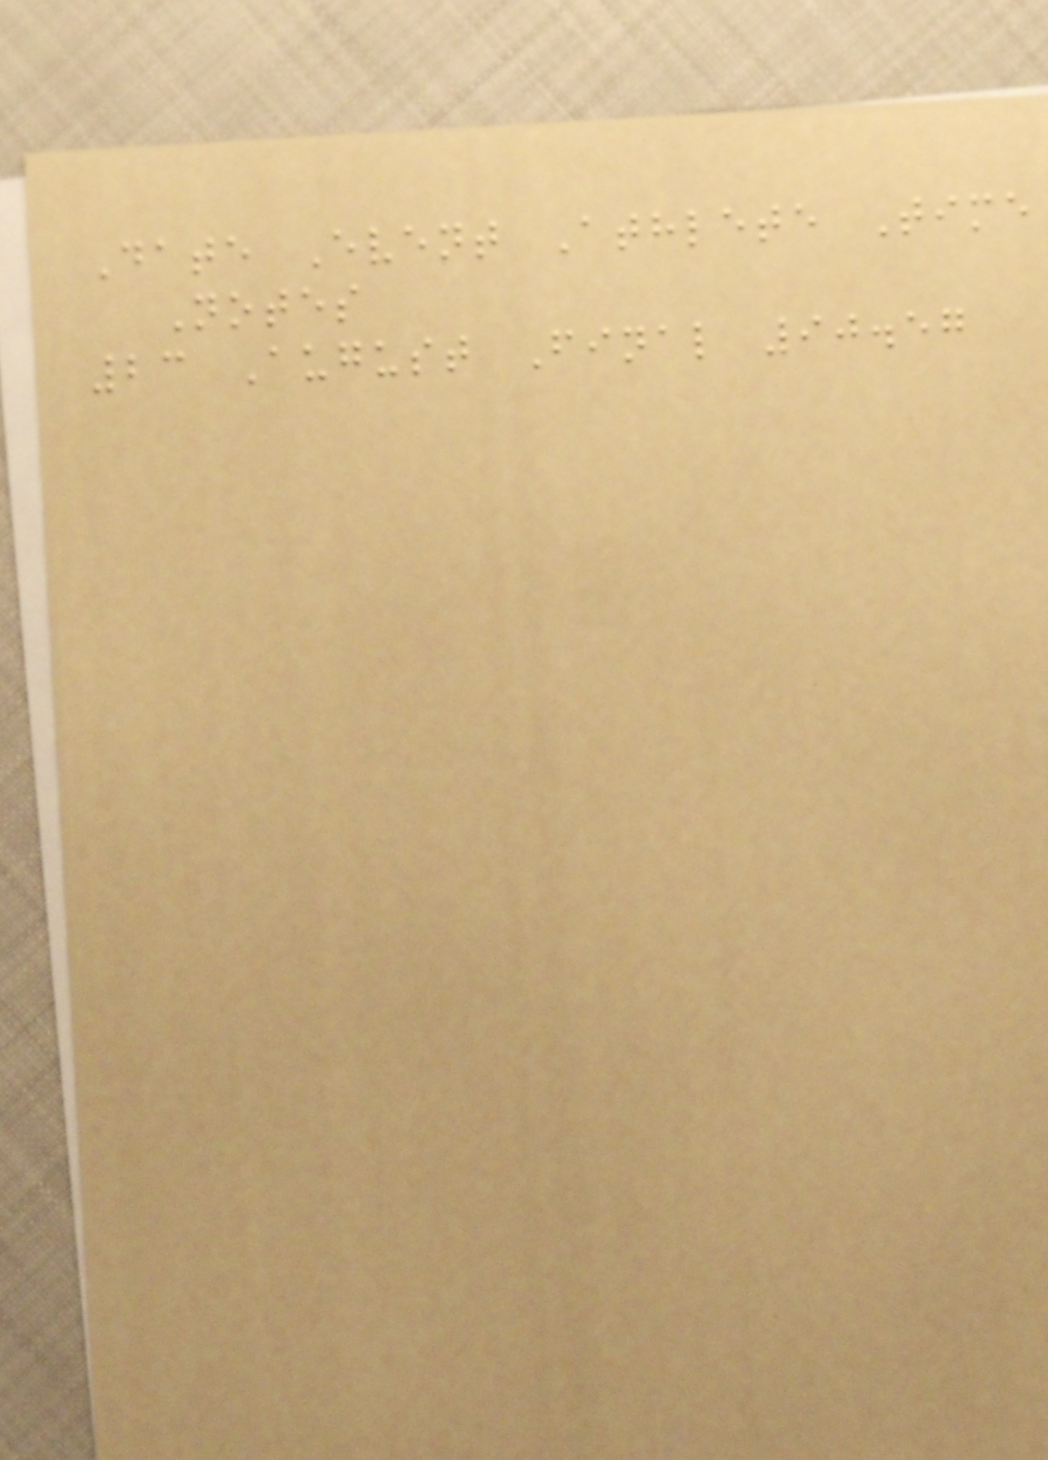Date Event Athlete Time
Notes
23 August Final 90.57
